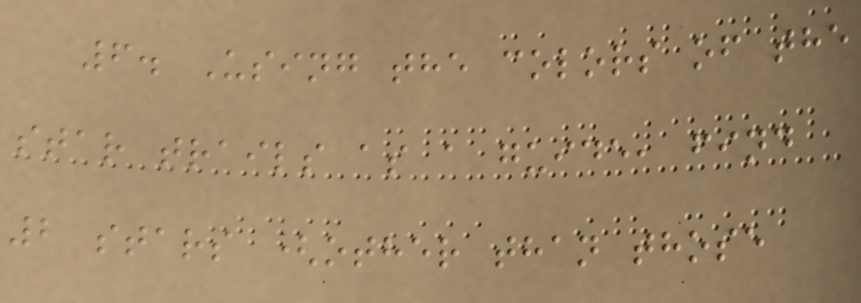6. Using the colors of the
star trails as a guide, find
2 stars (other than those
